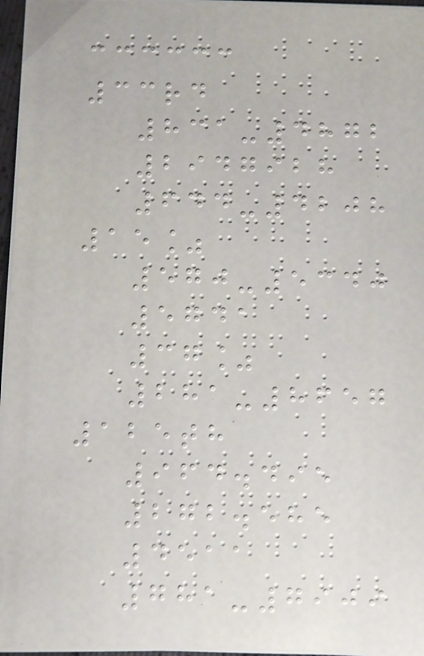33rd
831-4872
2947928
644-4208
15%
570-5340
5741
37%
281-8657
125th
964.495
272.585
4511
781-7909
